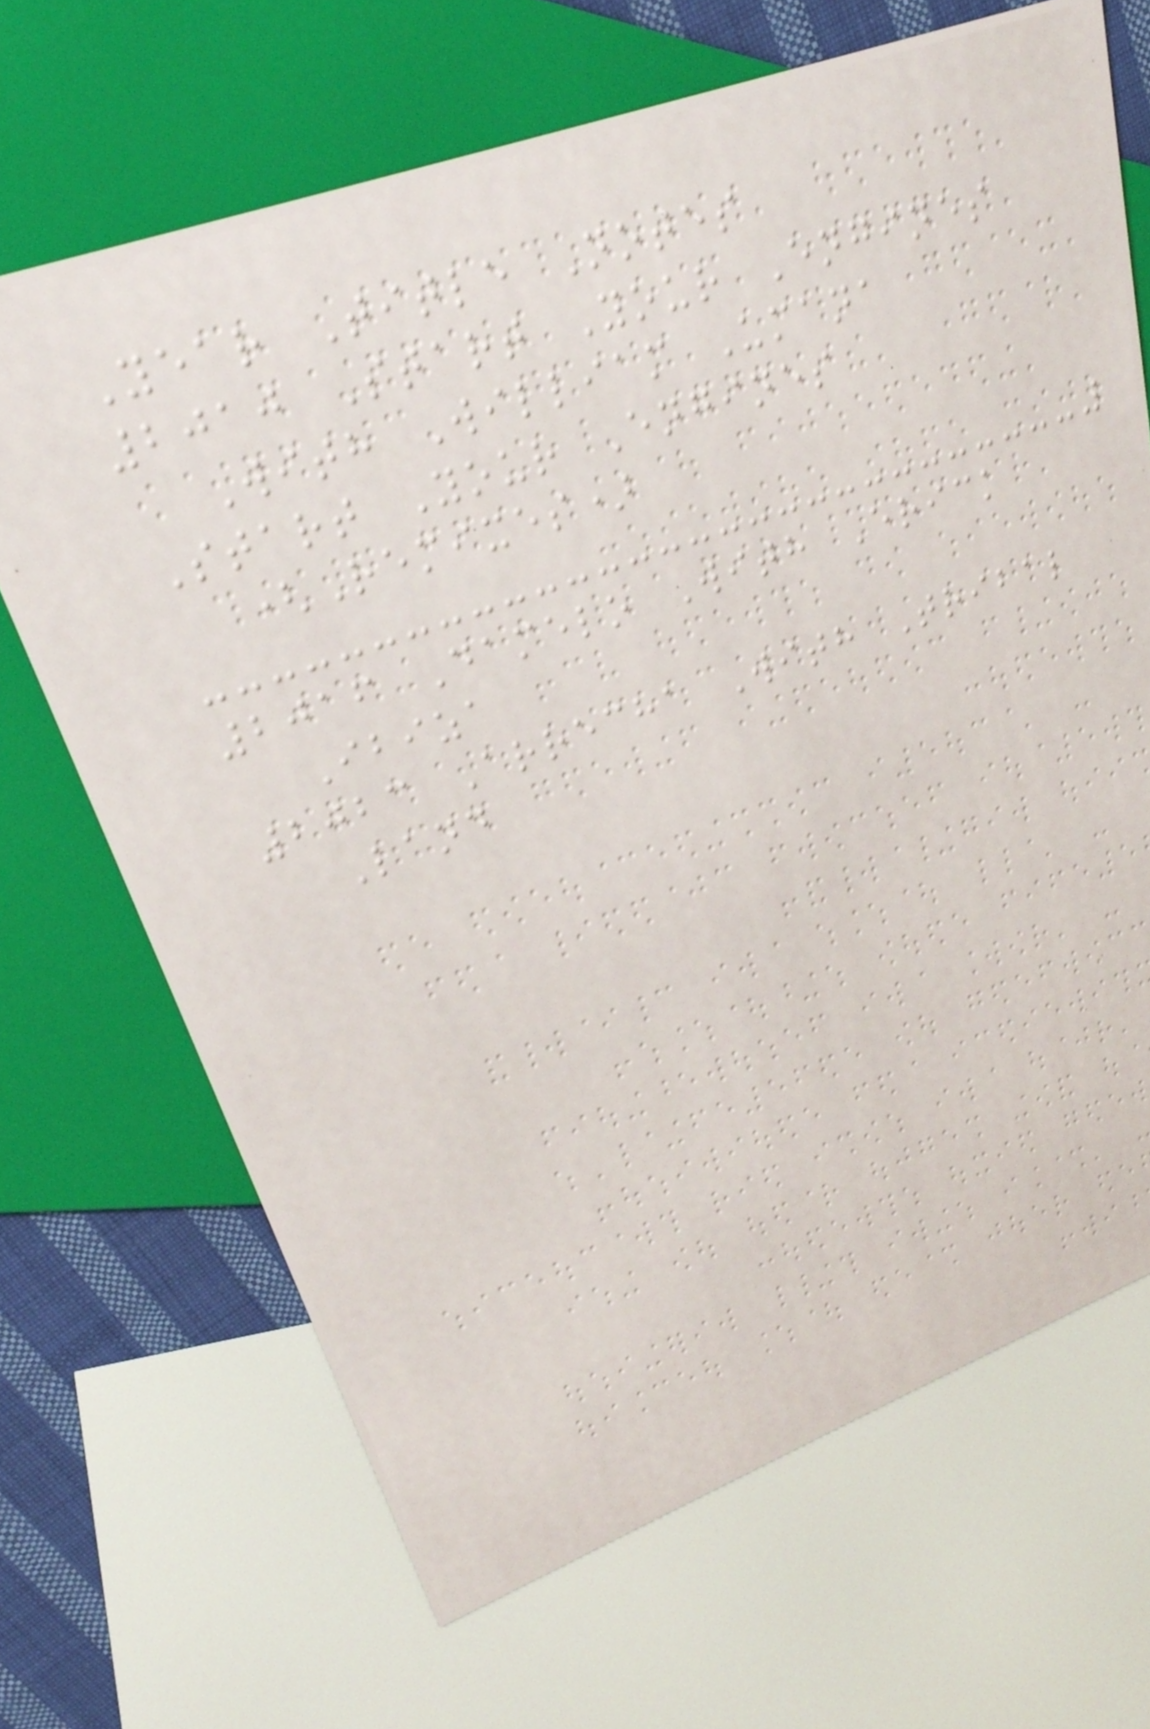Year Title Notes
2010 Start Your Engines
With William Umana
Start Your Engines
(Remixes)
2016 Damelo With Erick
Ibiza
2023 Arrecha With Tribal
Land
